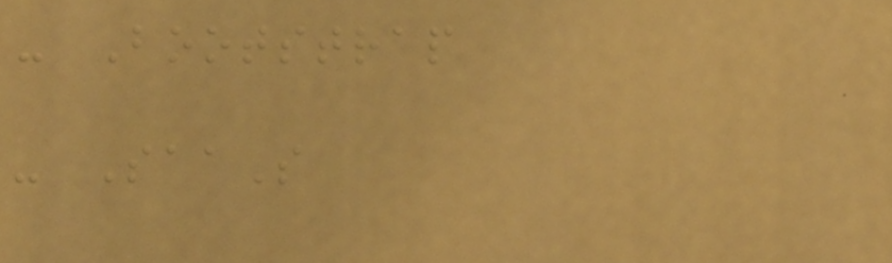- Bootstrap
- SaaS
